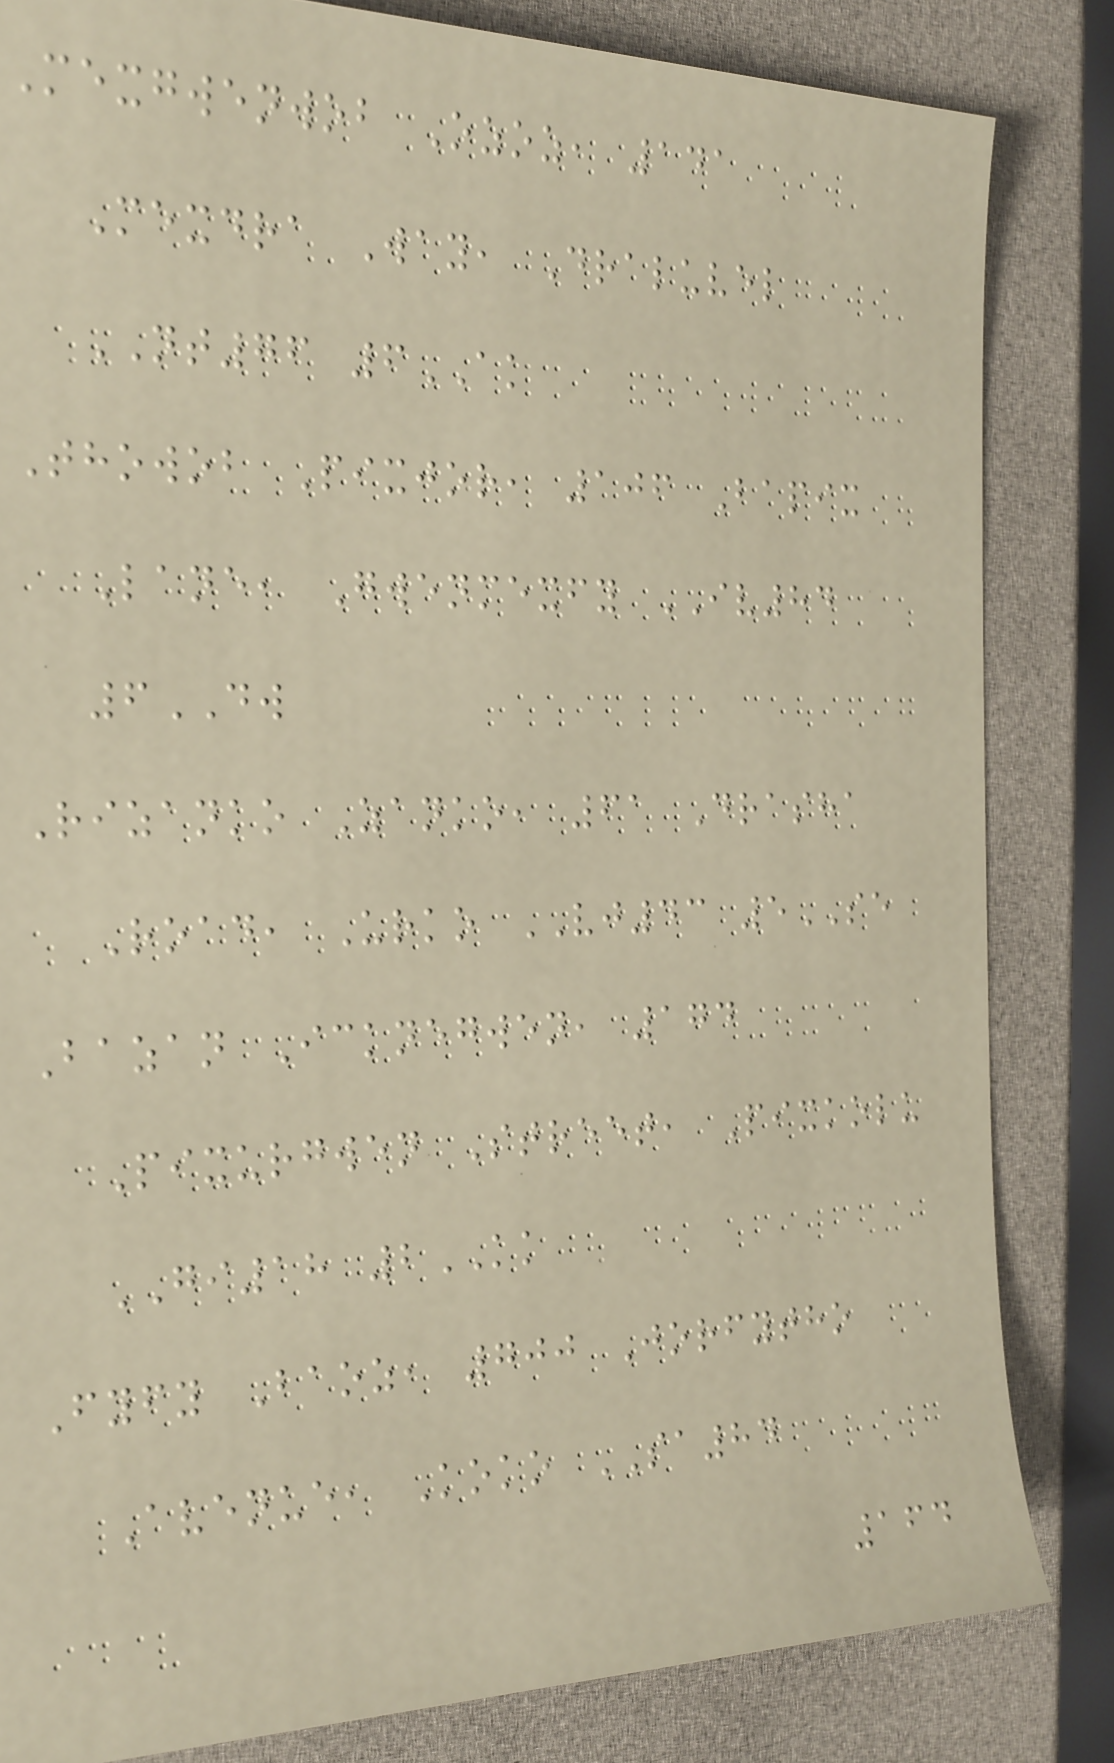Mexgwenwob Ozoz, 141
Mexdra Way, Draluvel
NT76 6AK
Thowob Pixjor, 106 Bapix
Lane, Gwenmexfy IV84
6DW
Rizanko Zanko, 61 Drasha
Road, Urko VJ43 5SE
Bazan Icknegwen, 174
Pixurgwen Street, Pixkolu
GI18 2KK
Fyfy Baoz, 700 Jorfytho
Avenue, Koko SA84
164
